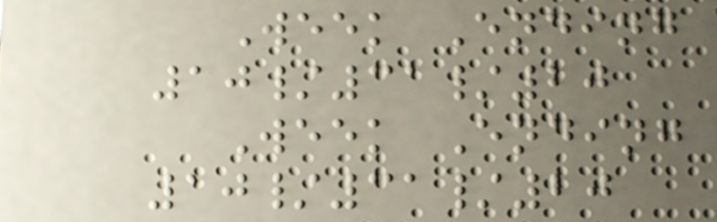Week Ending
10/31/20
Week Ending
10/31/20
